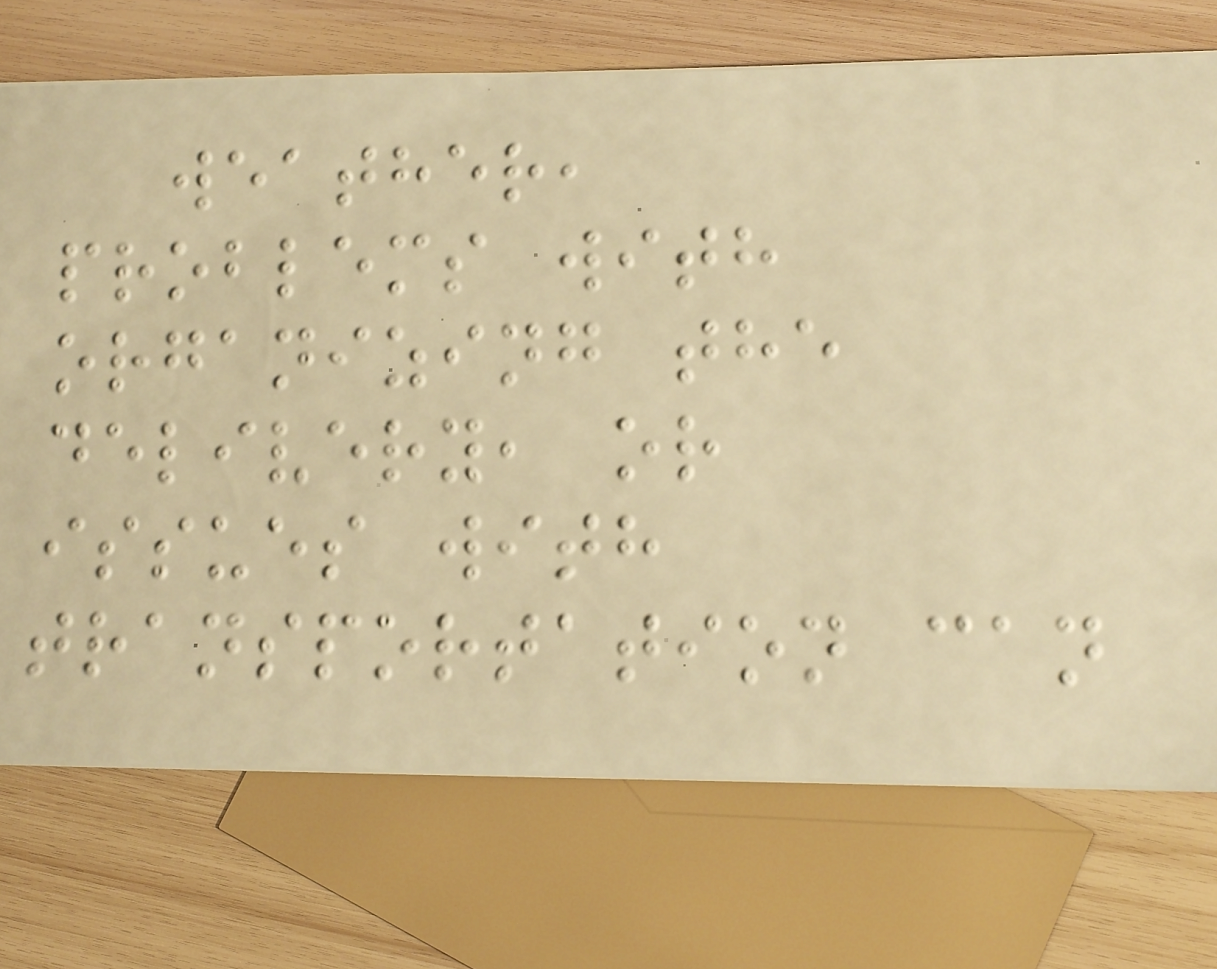weather,
problems with
organizing the
delivery, or
issues with
transportation can
